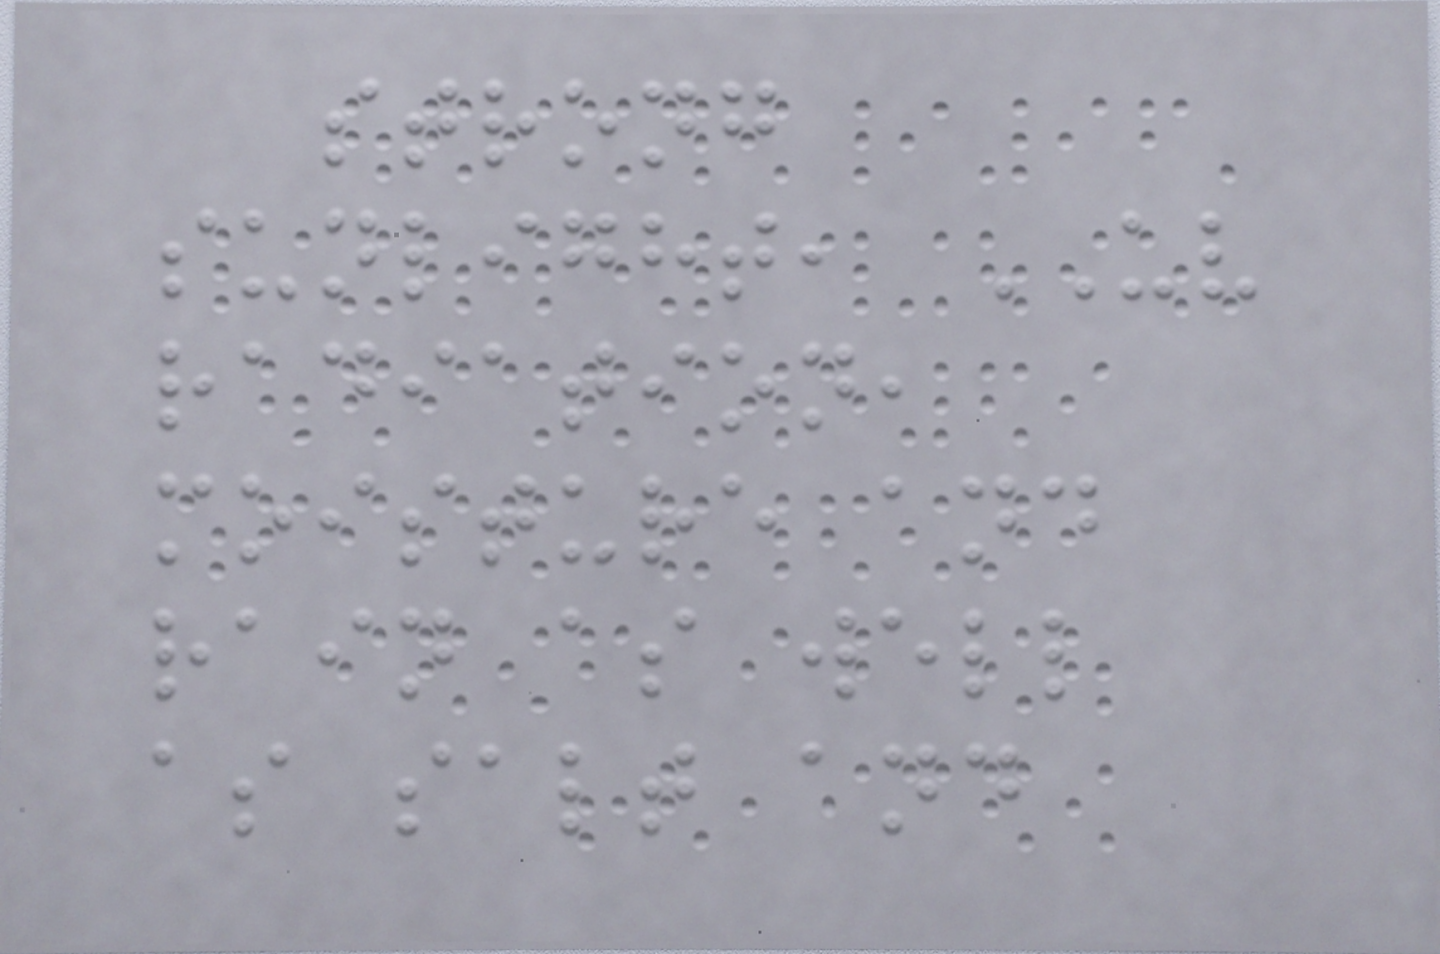strong
sunlight, UV
radiation,
moisture and
rain as well
as salt and
